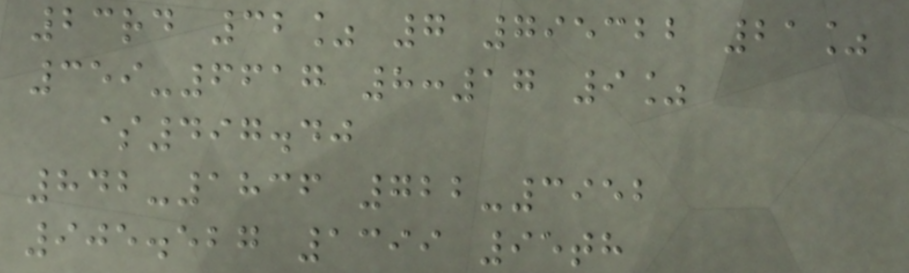23rd 32% 7 795322 21%
359-6617 8:17 9%
$497.40
842-1836 722-3952
905.527 1399 95th
